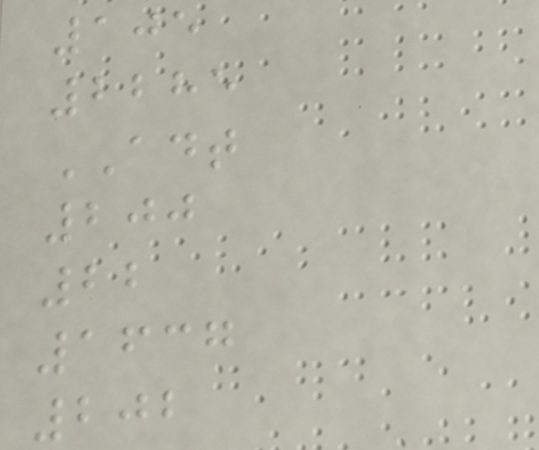105
2285
ADT
200
22
1637
202
